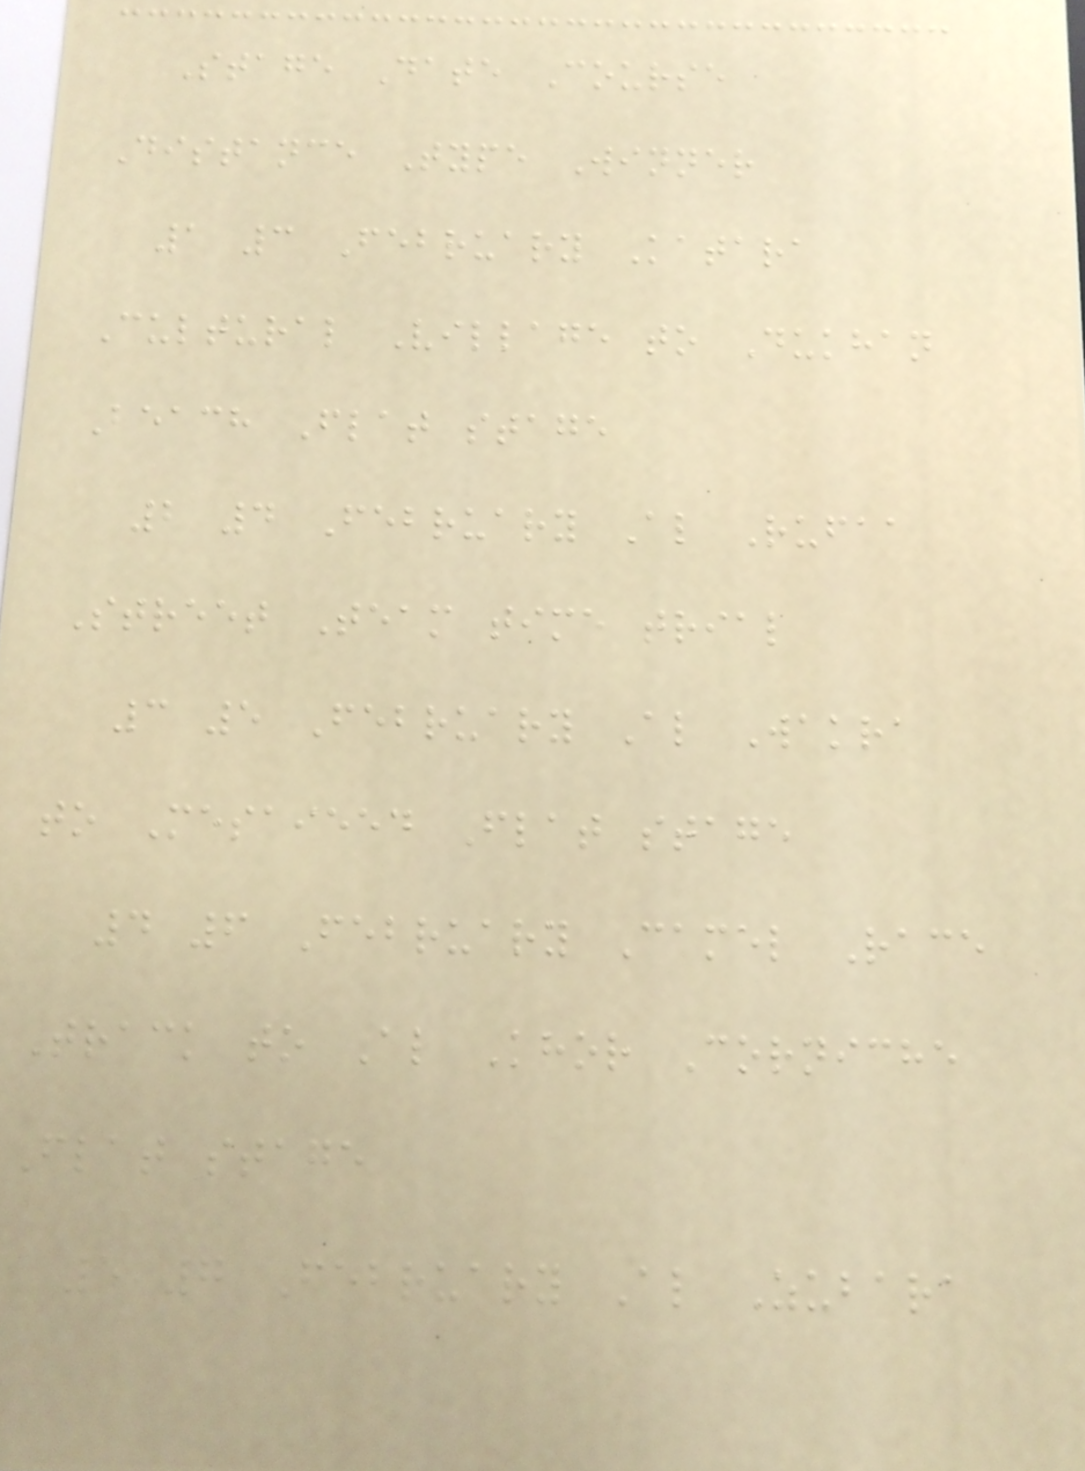Stage Date Course
Distance Type Winner
1 3 February Katara
Cultural Village to Dukhan
Beach Flat stage
2 4 February Al Rufaa
Street Team time trial
3 5 February Al Wakra
to Mesaieed Flat stage
4 6 February Camel Race
Track to Al Khor Corniche
Flat stage
5 7 February Al Zubara
